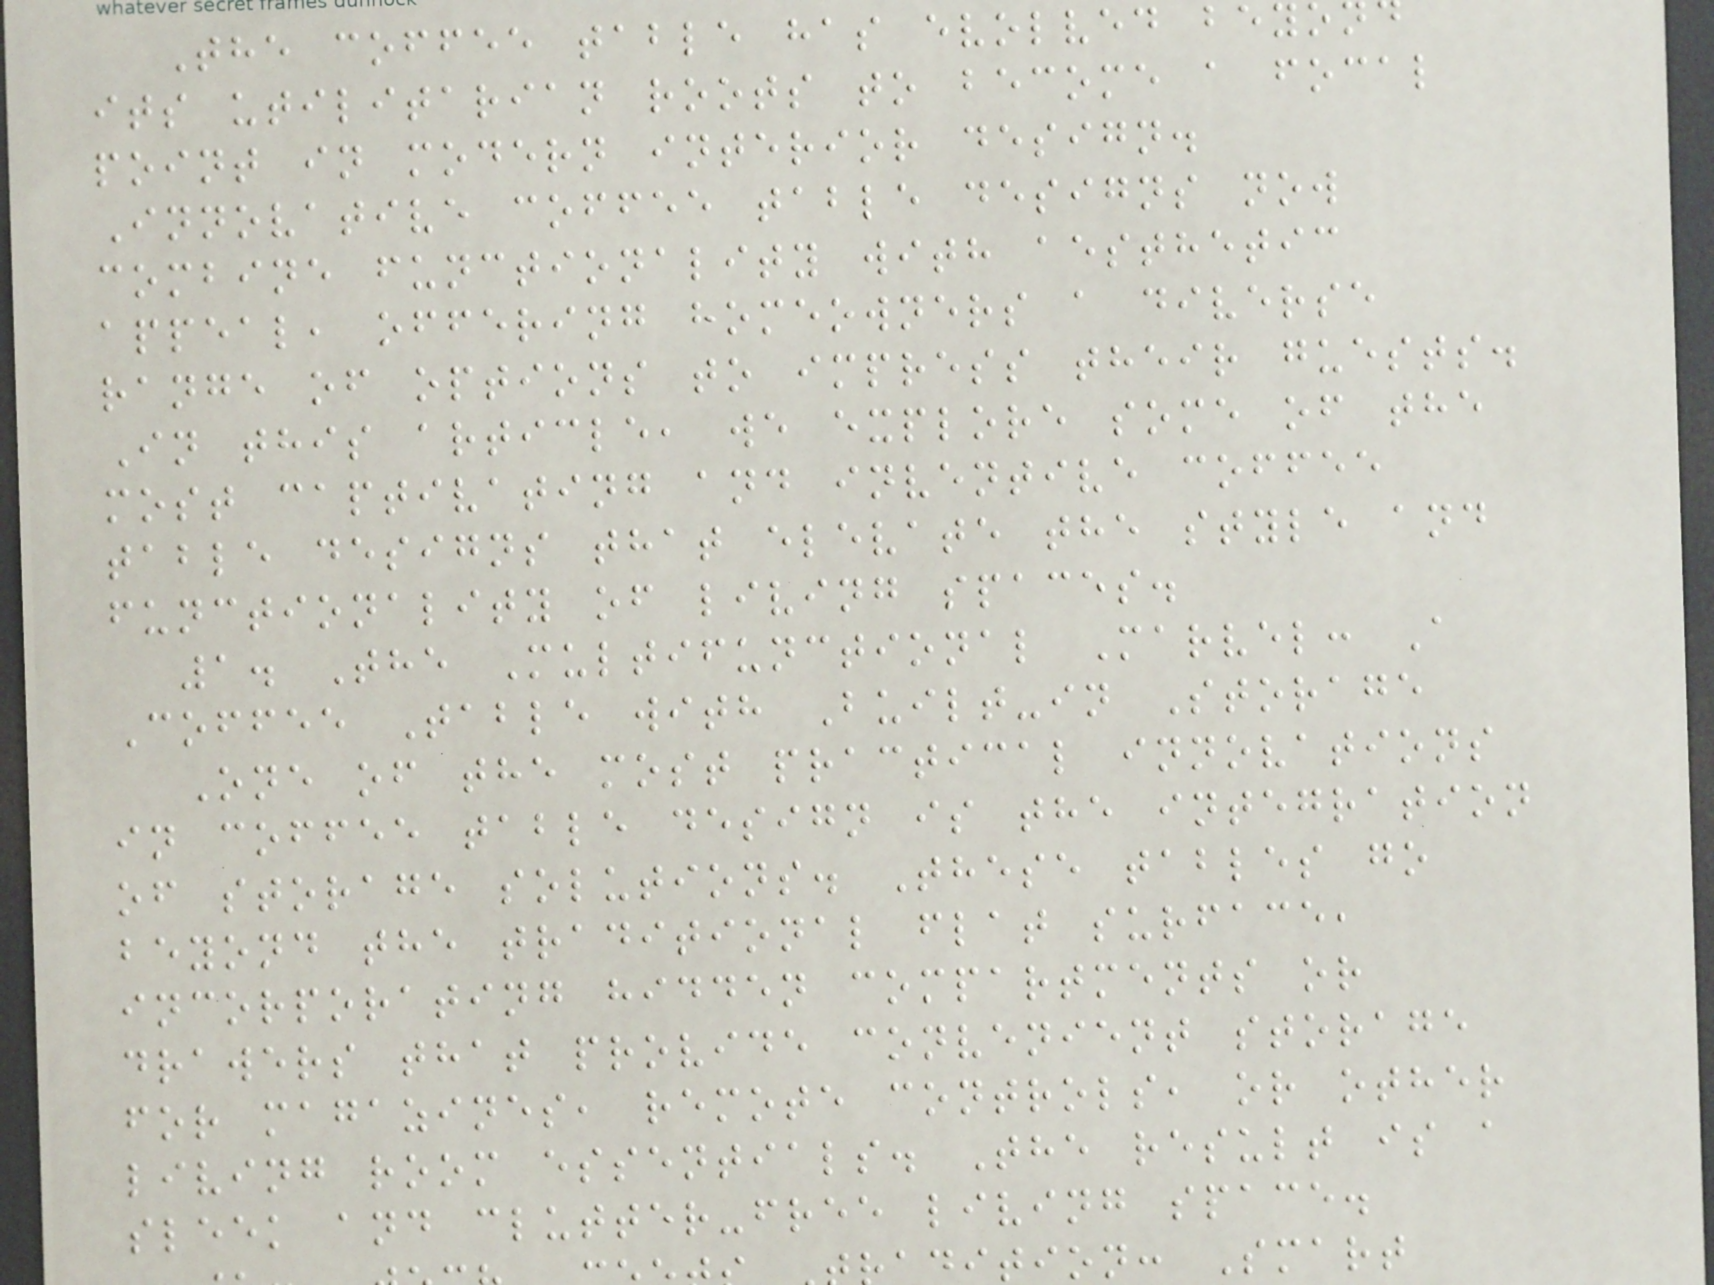The coffee table has evolved bey
its utilitarian roots to become a focal
point in modern interior design.
Innovative coffee table designs now
combine functionality with aesthetic
appeal, offering homeowners a diverse
range of options to impress their guests.
In this article, we explore some of the
most captivating and inventive coffee
table designs that elevate the style and
functionality of living spaces.
1. The Multifunctional Marvel: A
Coffee Table with Built-in Storage
One of the most practical innovations
in coffee table design is the integration
of storage solutions. These tables go
beyond the traditional flat surface,
incorporating hidden compartments or
drawers that provide convenient storage
for magazines, remote controls, or other
living room essentials. The result is a
sleek and clutter-free living space.
ition: Smart
